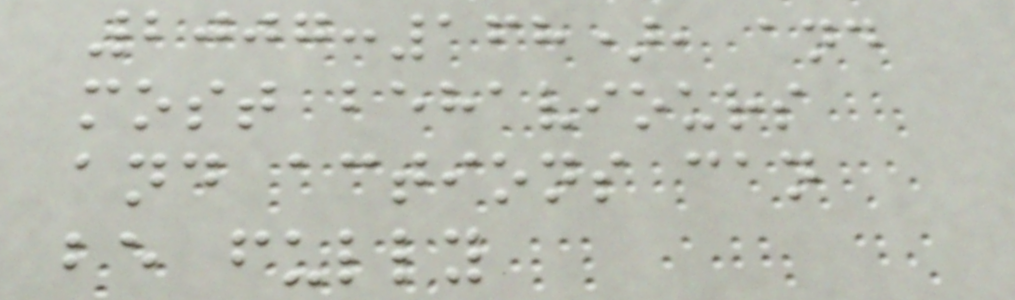2007:168), and
most behaviours
and actions can
be fully
